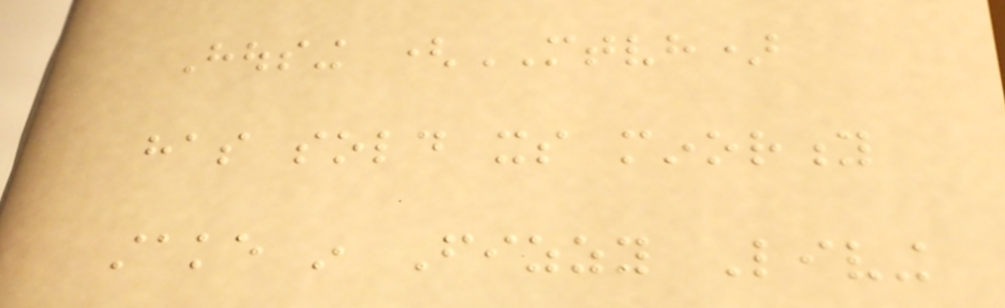Housing (MTVH)
has sold its minority
stake in Fizzy Living
